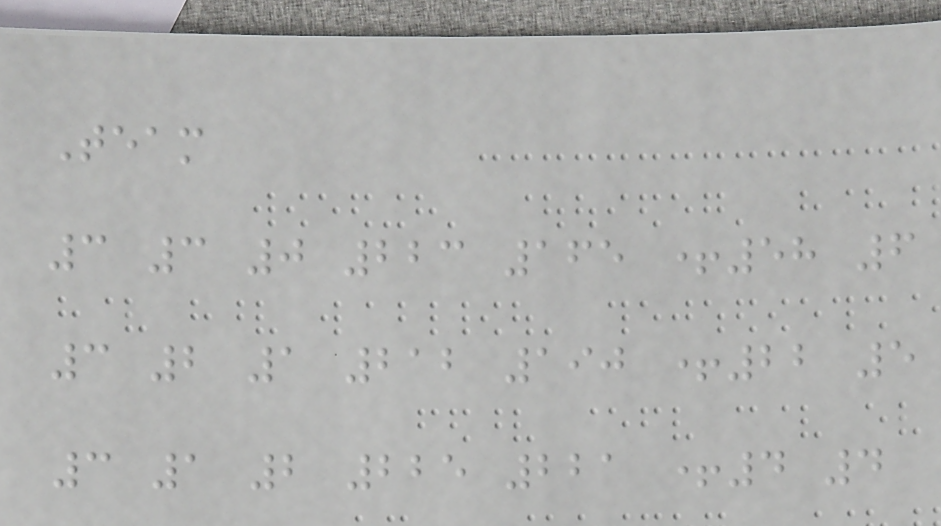Team
3 3 0 223 165 +58 6
3 2 1 212 190 +22 5
3 1 2 225 221 +4 4
